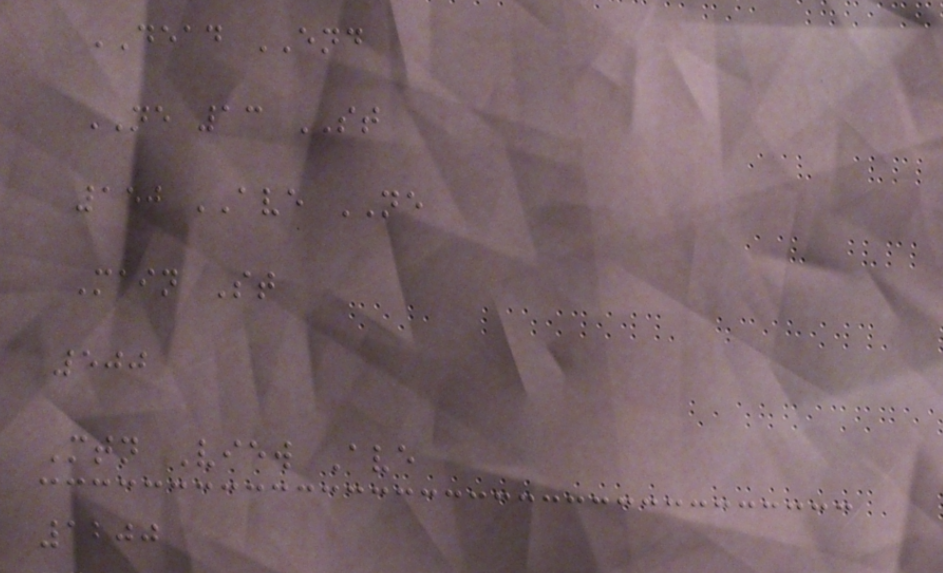DEAD END
NE 13 ST
150 AVE NE
Main St
500
Mtn View Ave
1200
